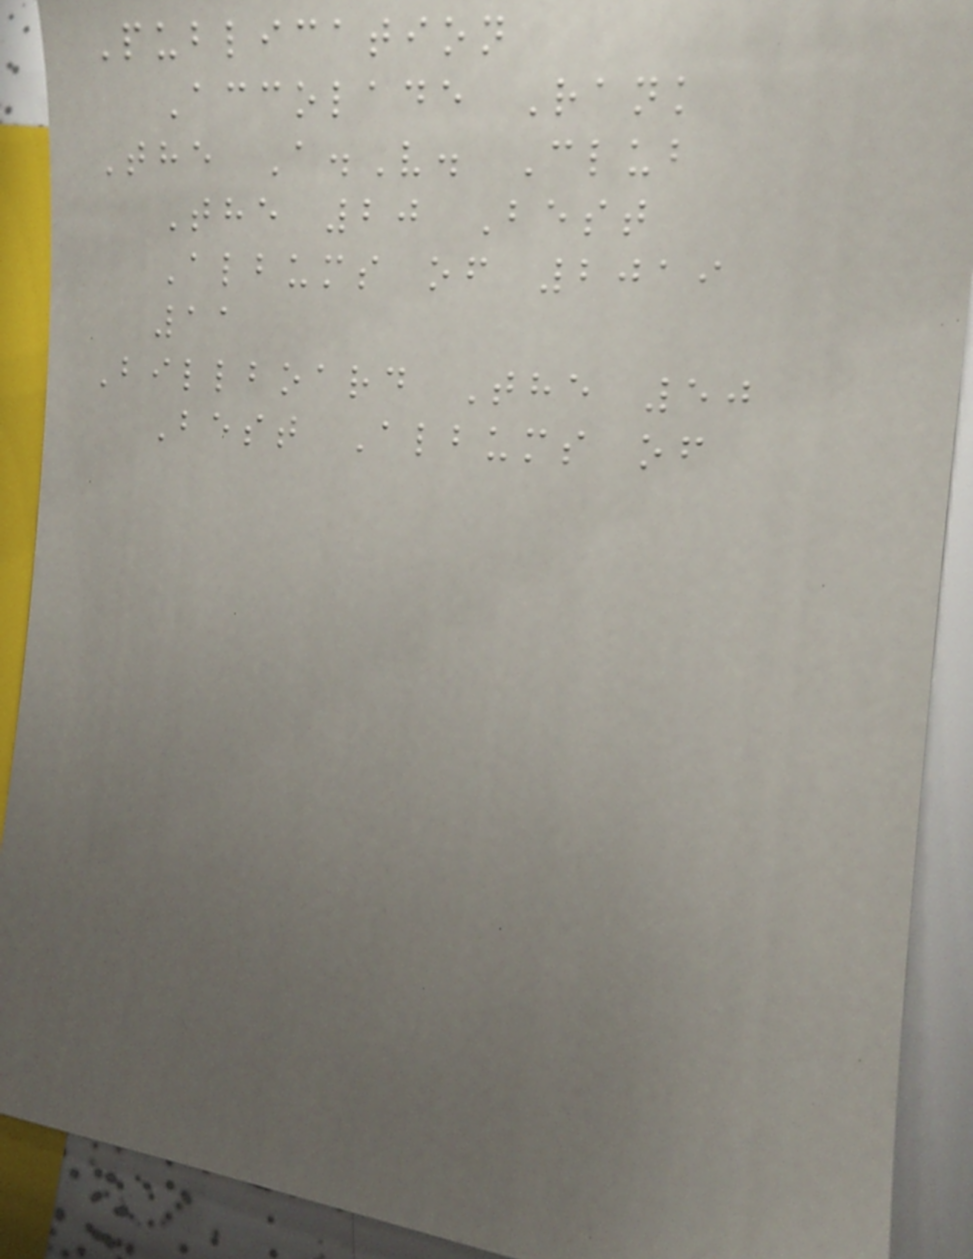Publication
Accolade Rank
The A.V. Club
The 20 Best
Albums of 2019
11
Billboard The 50
Best Albums of
